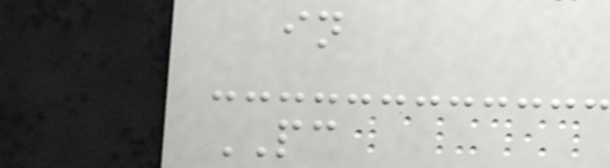in
PC
